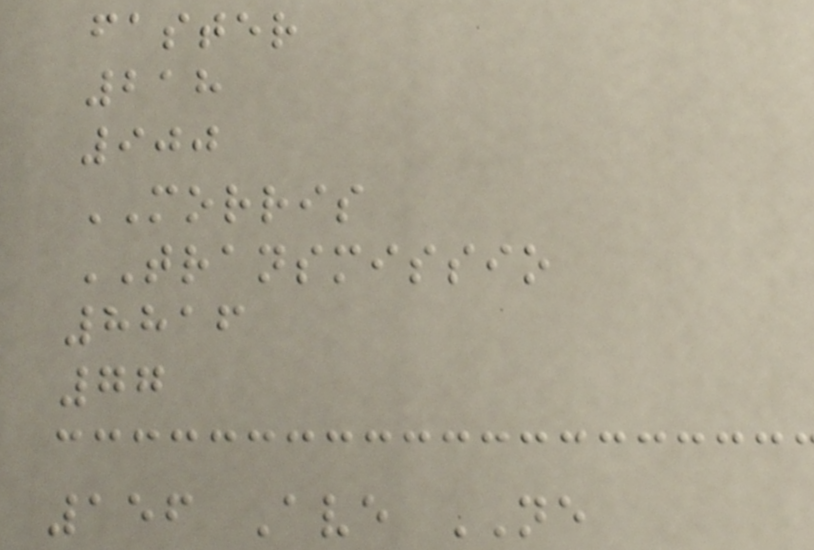faster
218
900
MORRIS
TRANSMISSIO
8816
77
156 Ave NE
